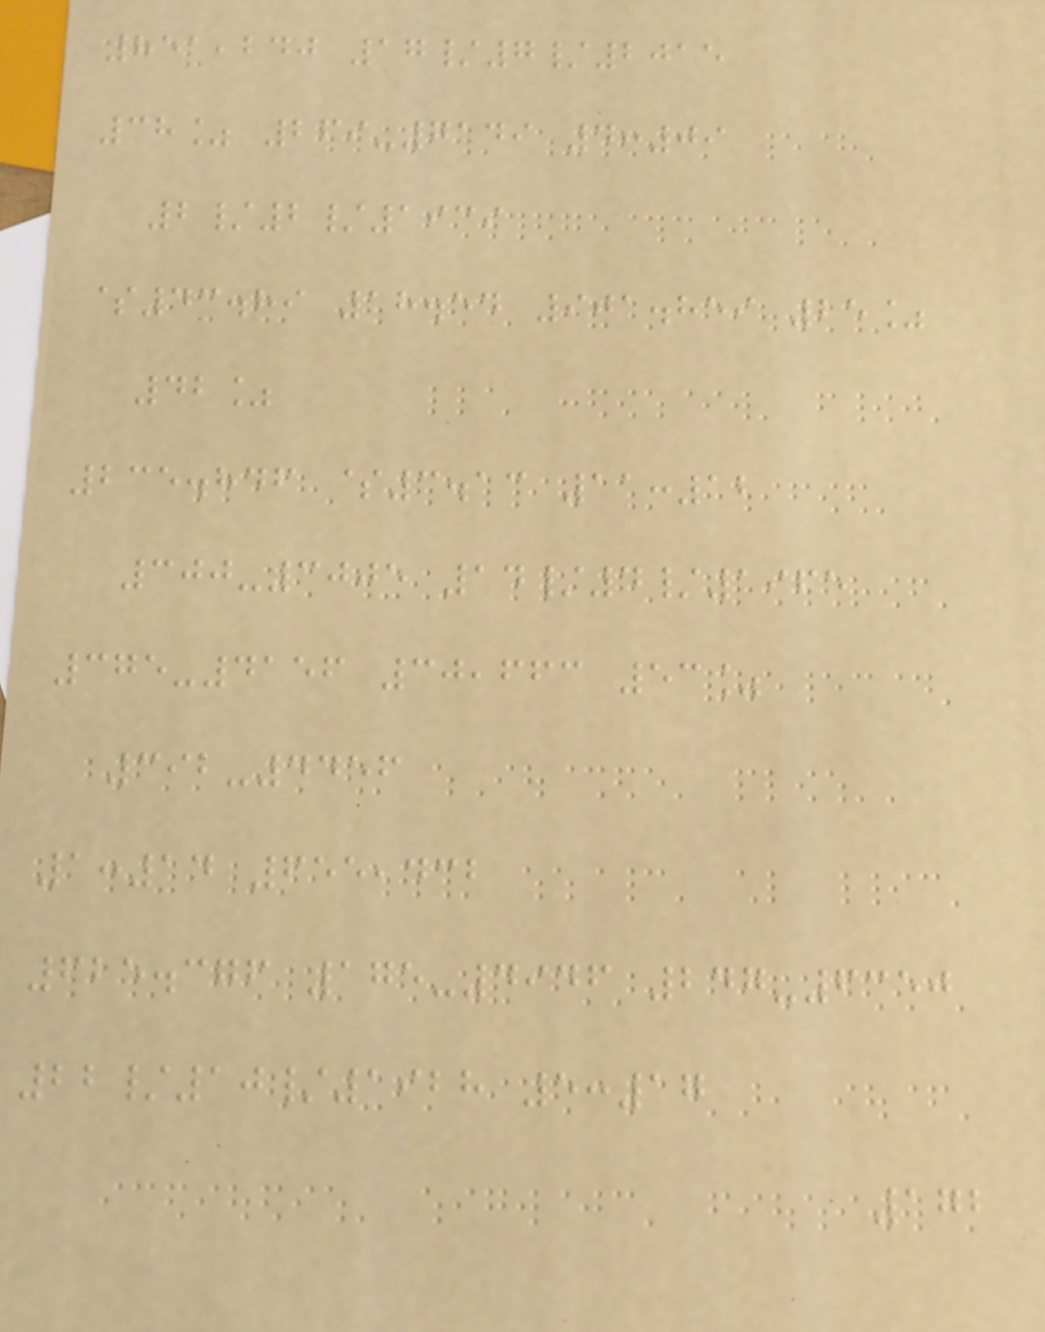851,240 17/7/2015
38% 269-7149 4:09
2/2/1939
$43.89 18.54 901.859 25%
42%
235.846 $3.13 11:12
300-3005 14/4/1965
375-4156 30,663 53%
392-4456
1:14 655,432
625.376 175-4946 247-6350
22/10/1928 5:17
172
